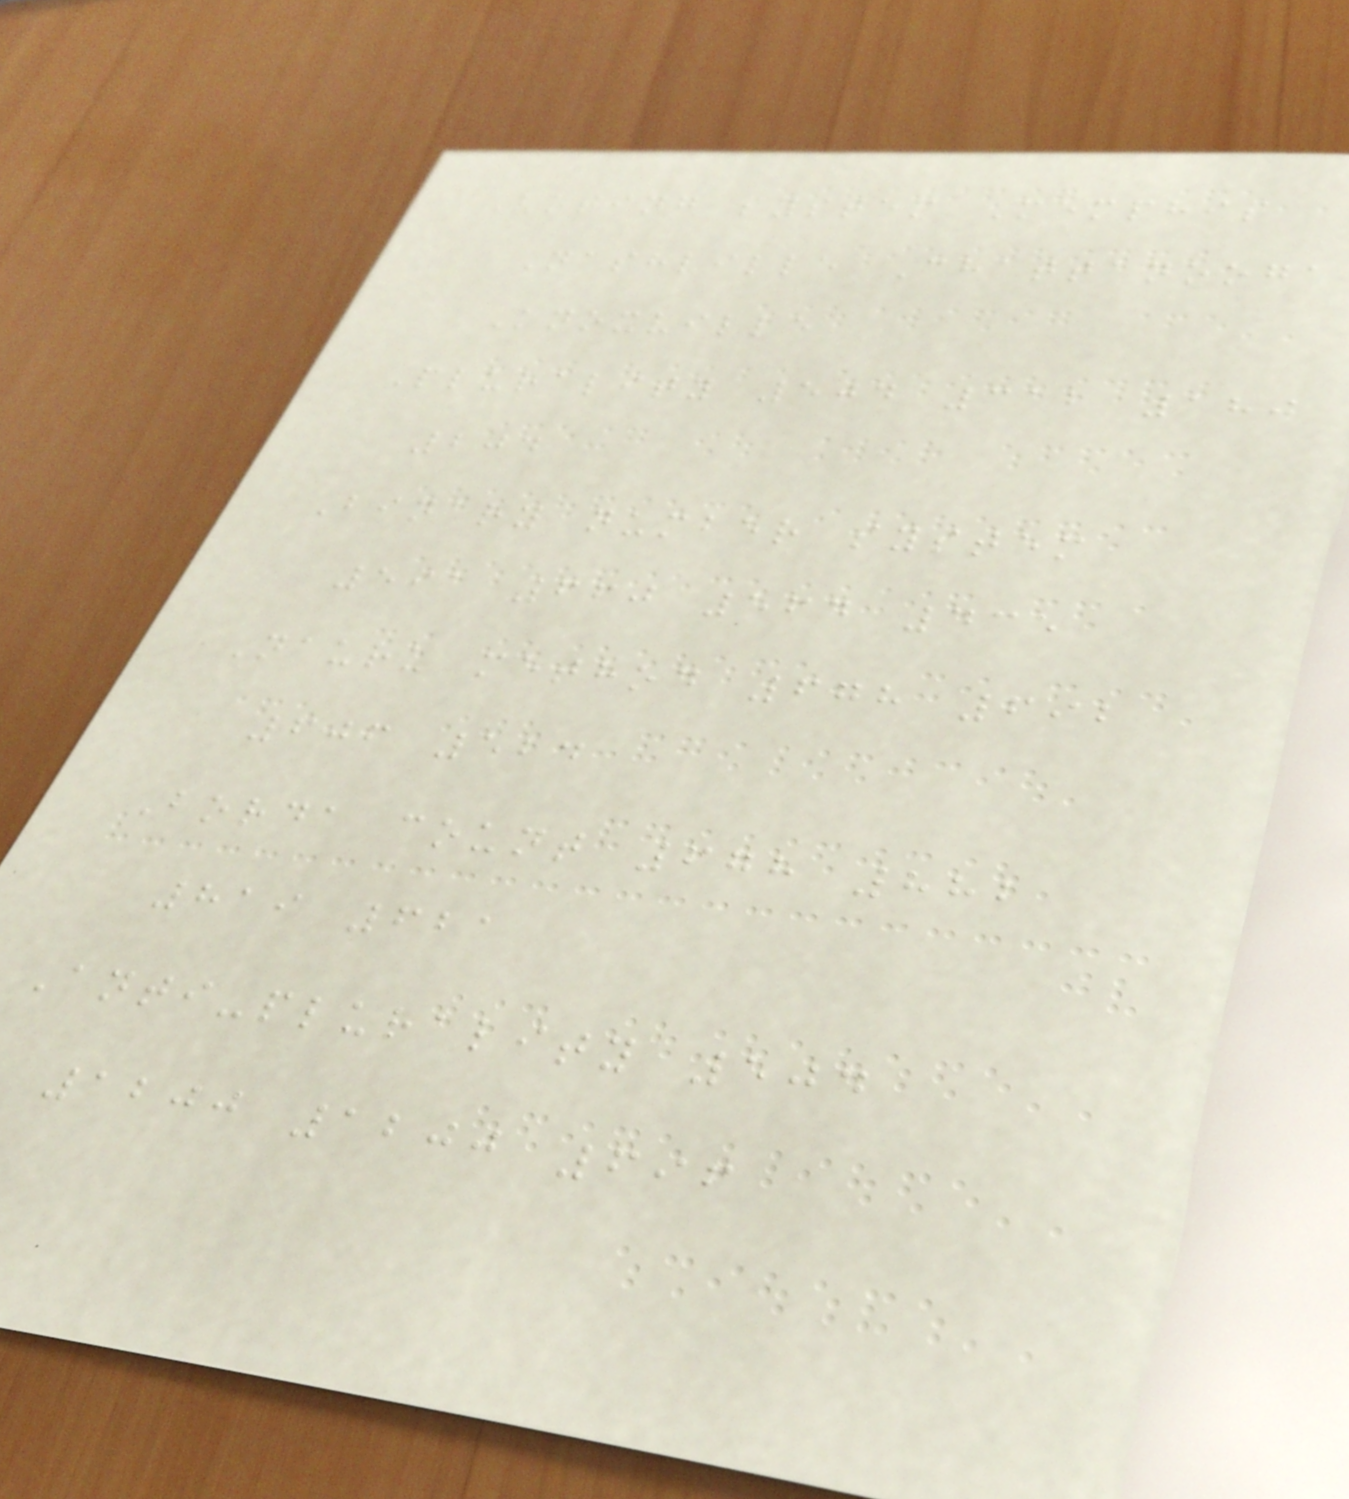Voting system Memphis
Nashville Chattanooga
Knoxville
Plurality 504 312 180
204
Binary number system
591 660 564 435
Nauru method 678 692
606 524
Borda count 678 882
819 621
Anti-plurality 504
1200 1200 696
